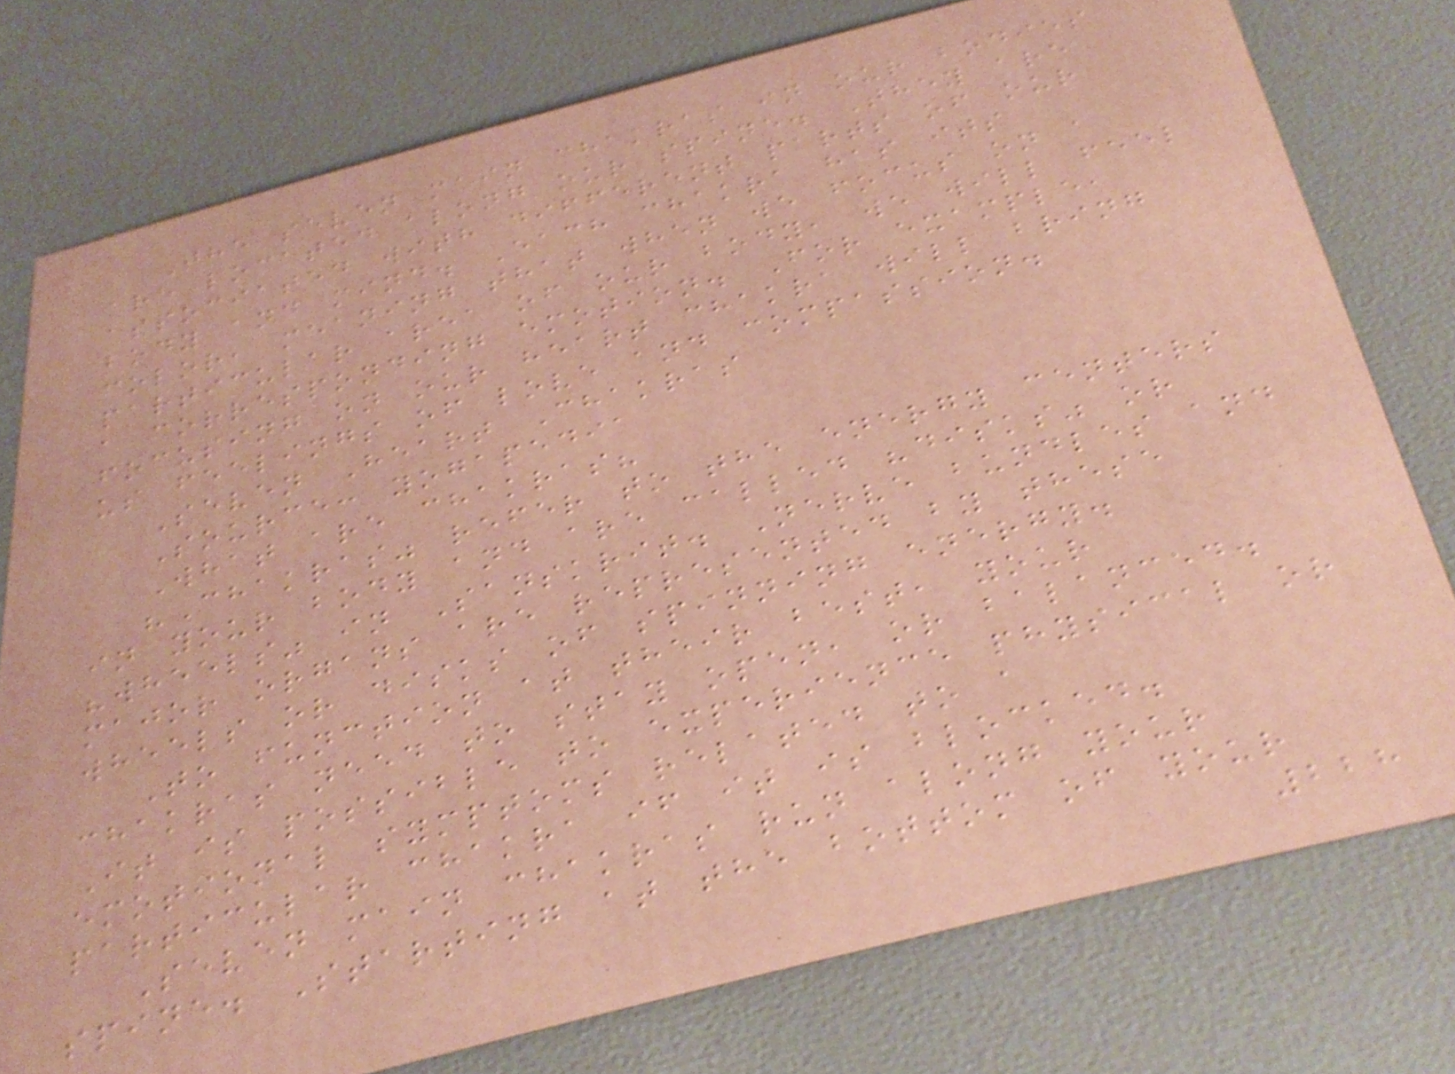The seven main chakras in our bodies
are located along our spine. They are
associated with different parts of our
body and mind. Each chakra has its
color, meaning that when we focus on a
particular area of our body, we will feel
a corresponding emotion. For example,
focusing on our heart chakra will bring
us feelings of love and compassion.
Seven Heart Chakras
Source: yogapedia
What are chakras?
"Chakras" refer to the energy centers
in your body and are called "disks" or
"wheels" in Sanskrit. Nerve bundles and
major organs are represented by these
wheels or disks of spinning energy.
To function at their best, your
chakras need to stay open, or balanced.
It is possible to experience physical or
emotional symptoms related to a
particular chakra if it is blocked.
Seven main chakras run along your
spine. Starting at the bottom of your
228
